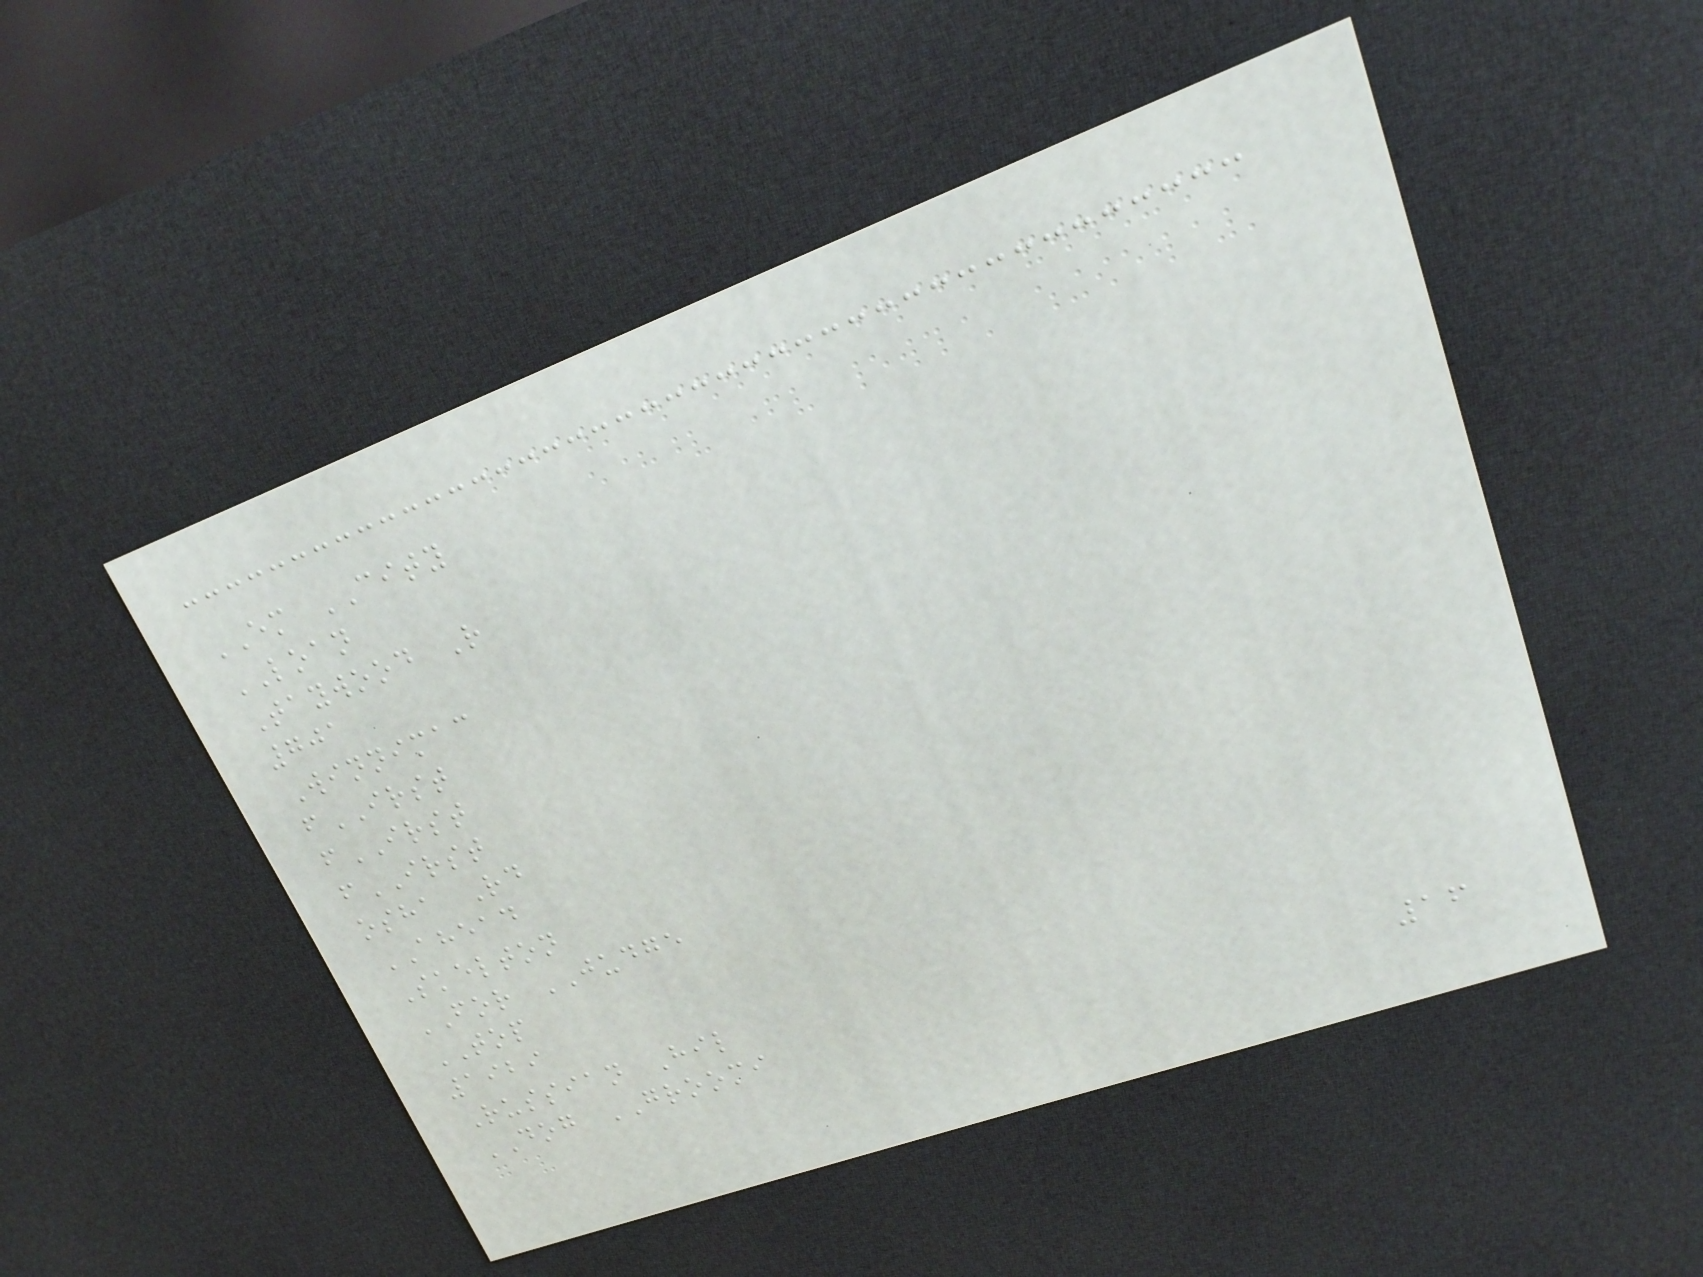EM CITY
LOAN
Taywood R
701
Winnimac
fIRST
fIRST
fIRST
osha Rd
AHEAD
Skelton
FOR JUDGE
TOP
1929
Russian Hil
DOG GROOMI
16
